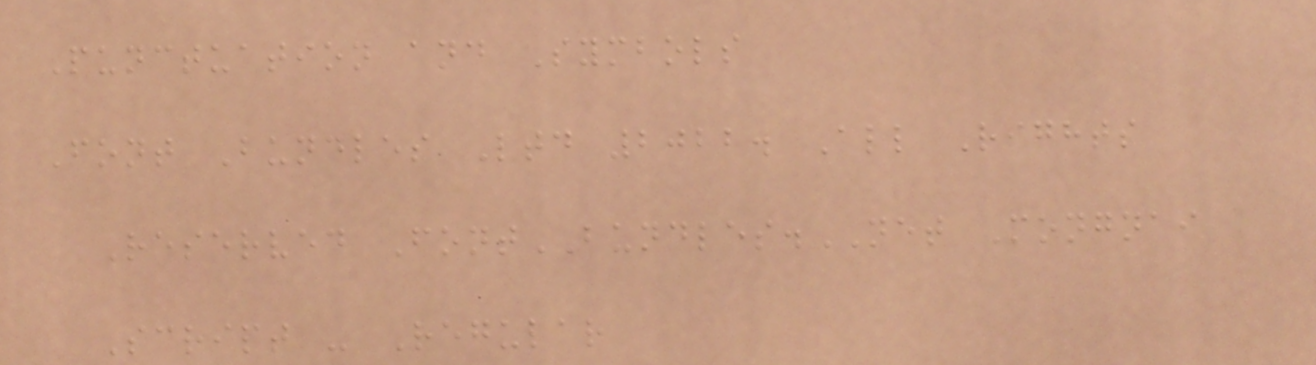Punctuation and Symbols
Font Bundles Ltd 2022. All Rights
Reserved FontBUNDLES.NET Mongnai
Script - Regular
